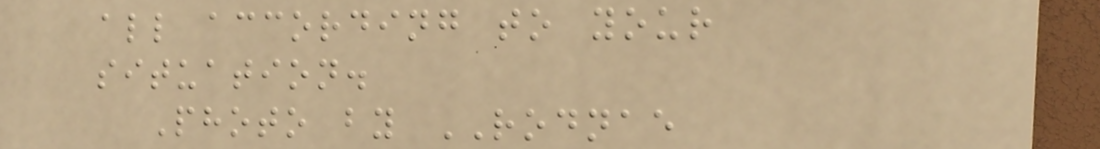all according to your
situation.
Photo by RODNAE
